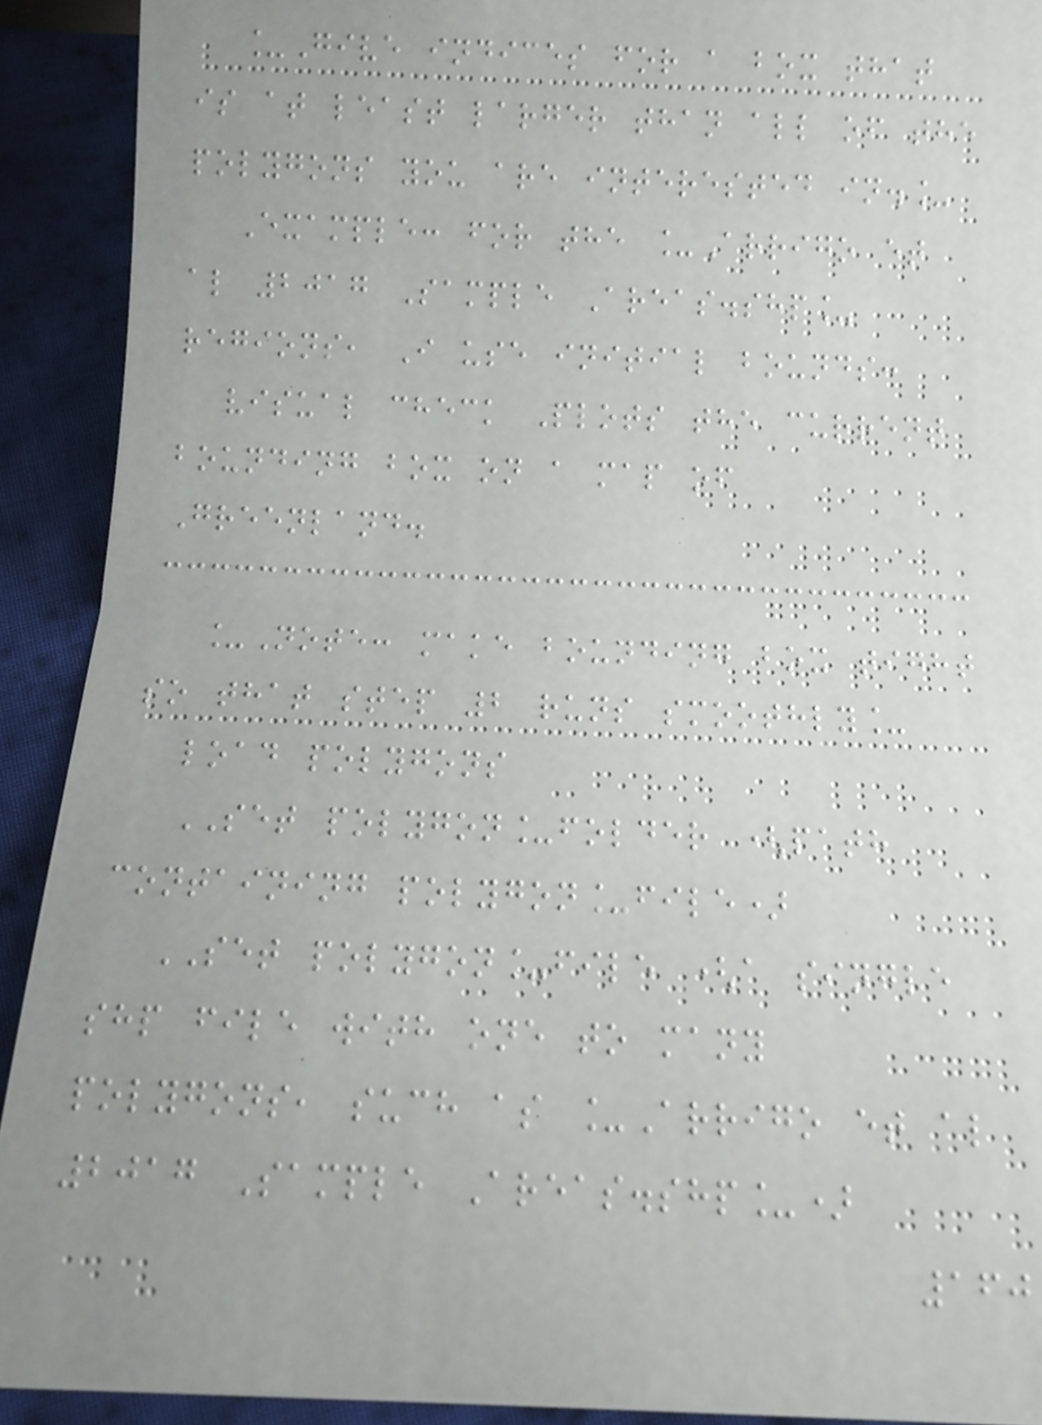_Give indices for a box that
is at least larger than all of the
polygons you are interested in._
Example: for the _Arrigo et
al 2017 Sample Areas.shp_
regions, I use initial bounds:
visual check Plots the current
bounding box on a map of
Greenland.
_Note: make bounding box tight
so that step 2 runs smoothly_
load polygons
SET polygon_folder (path
containing polygon_file)
SET polygon_file (a single
shp file with one to many
polygons, such as _Arrigo et al
2017 Sample Areas.shp_)
160
